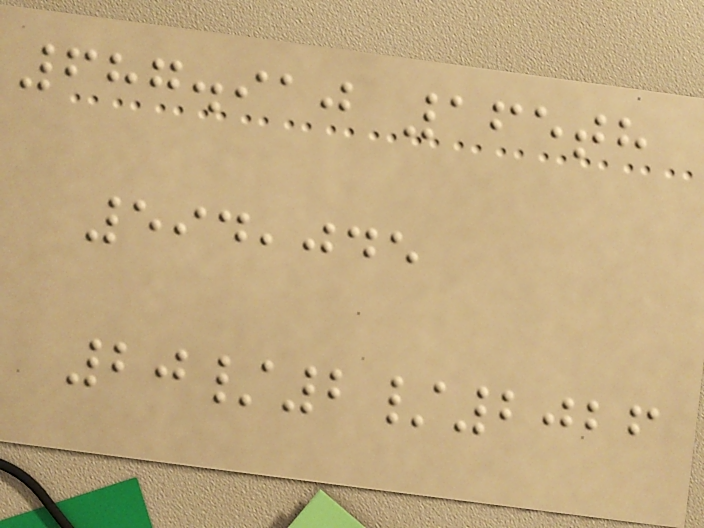687.910 165th
594,045
20/2/2026
